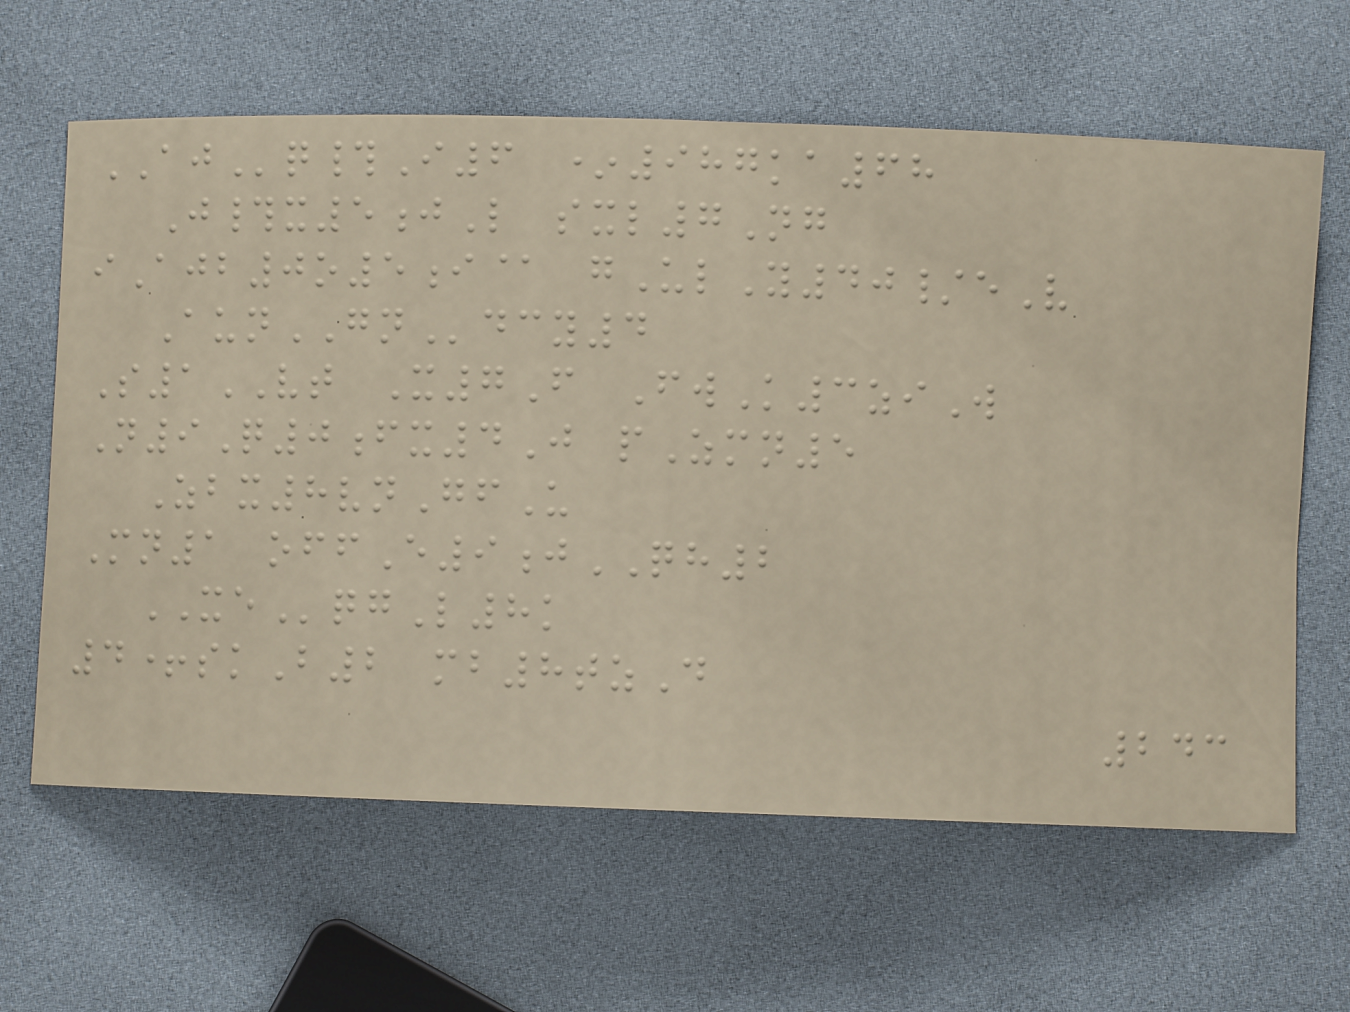AJq#I6 *987ka68
J#x5jL sxl7Ng
iAjb0o5i@ gUlY40/eV
AunGNdcy4
S1VT X7F FwK3ziW
N9Q0fx4J pZmn5
Zbx8vnGfU
Mn1 offE9jQH2
XEqgL8k
4+skB2 mb8tzD
243
